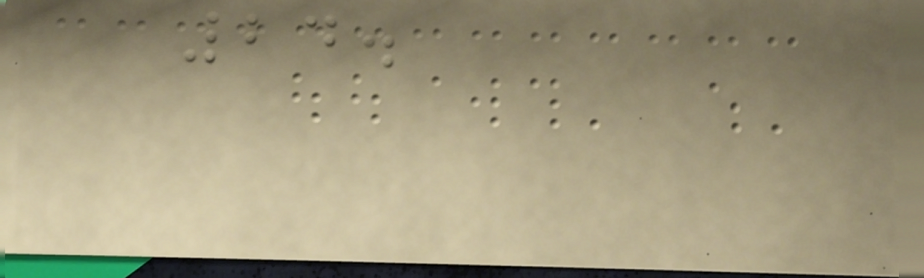24.
